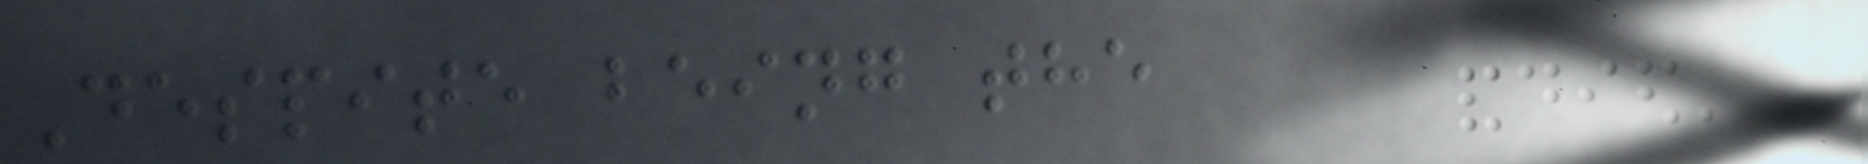Despite being the
